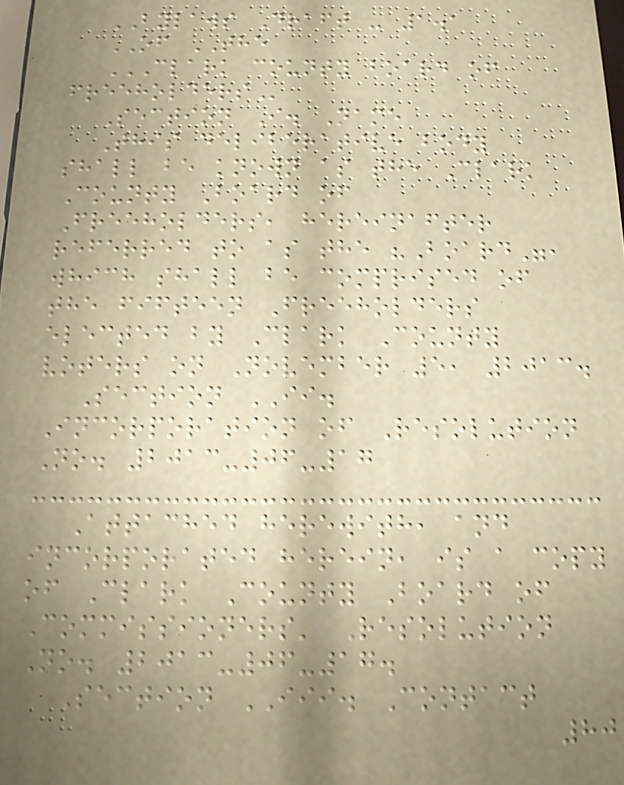BYLAWS Draft - 1.1
OF THE
CLARK COUNTY BOARD OF
FREEHOLDERS
Section I. Name
This deliberative body
shall be known as the Clark
County Board of
Freeholders, hereinafter
referred to as the "Board",
which shall be comprised of
the fifteen Freeholders
elected by Clark County
voters on November 5, 2013.
Section II.
Incorporation of Resolution
No. 2013-06-17
Attached herewith, and
incorporated herein, is a copy
of Clark County Board of
Commissioners' Resolution
No. 2013-06-17.
Section III. Contact
80
